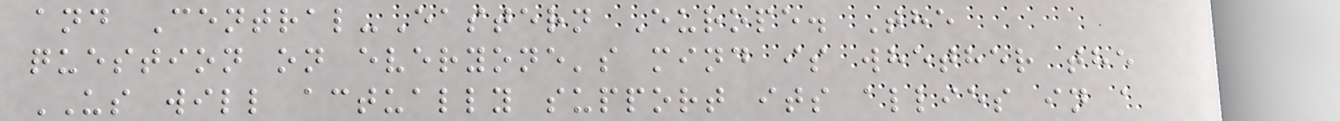and Central-Eastern Europe. The
question on everyone's mind is whether the
US will actually support its allies in a
